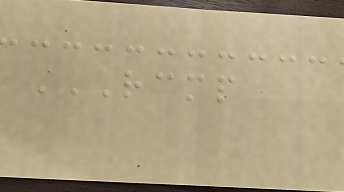RCMP
